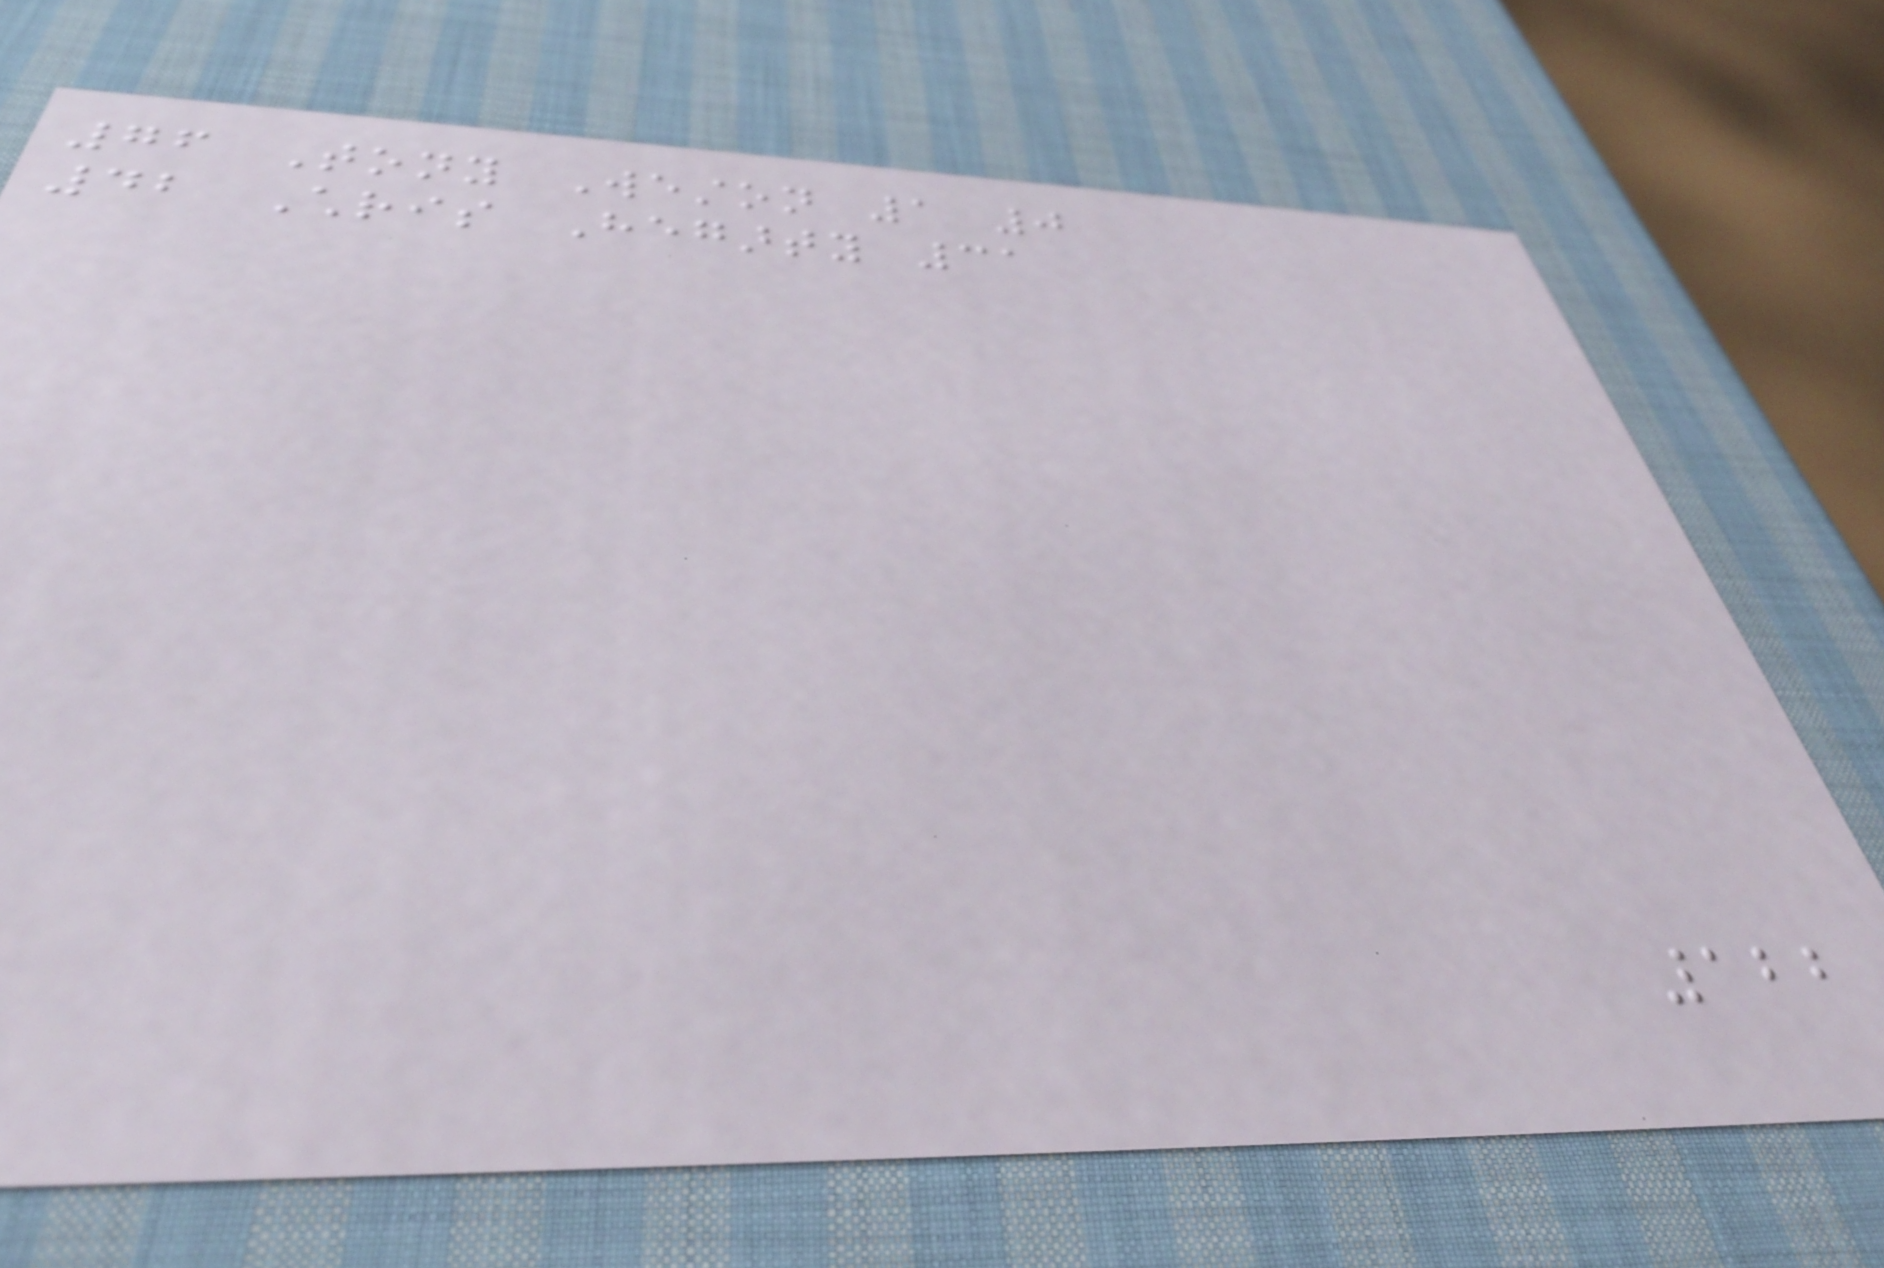76 Tony Weston 1 0
42 Chris Hegarty 31
122
